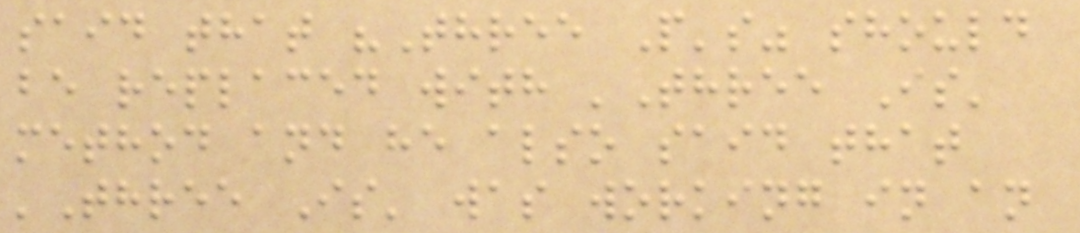said that "Three P's" should
be replaced with 'Three Is'
method and he also said that
'Three Is' was working in an
